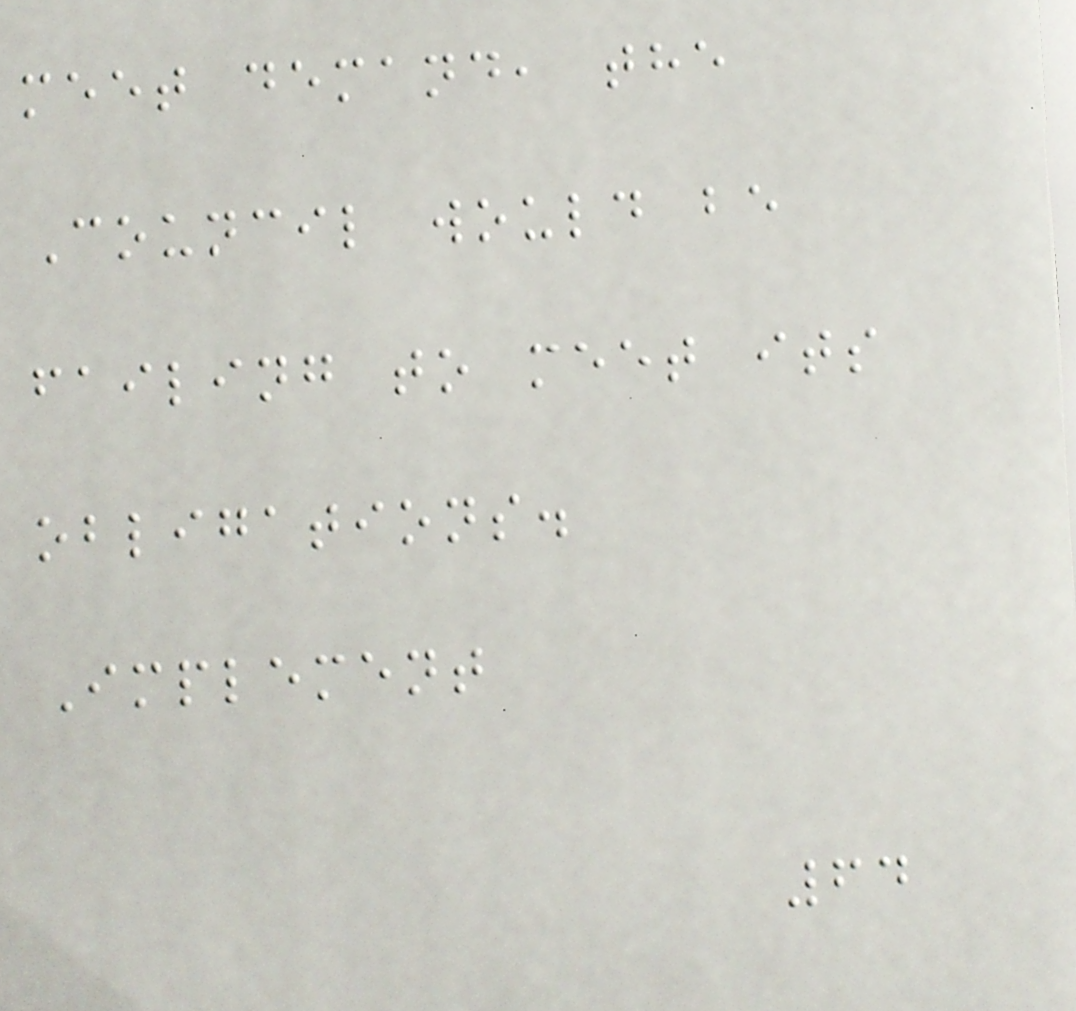meet demand, the
Council would be
failing to meet its
obligations.
Implement
64
